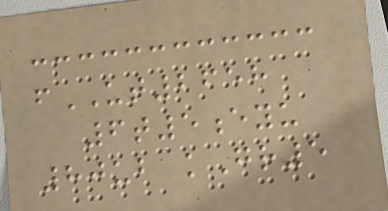fUT2658
6t5eyu
80ub kGr5
